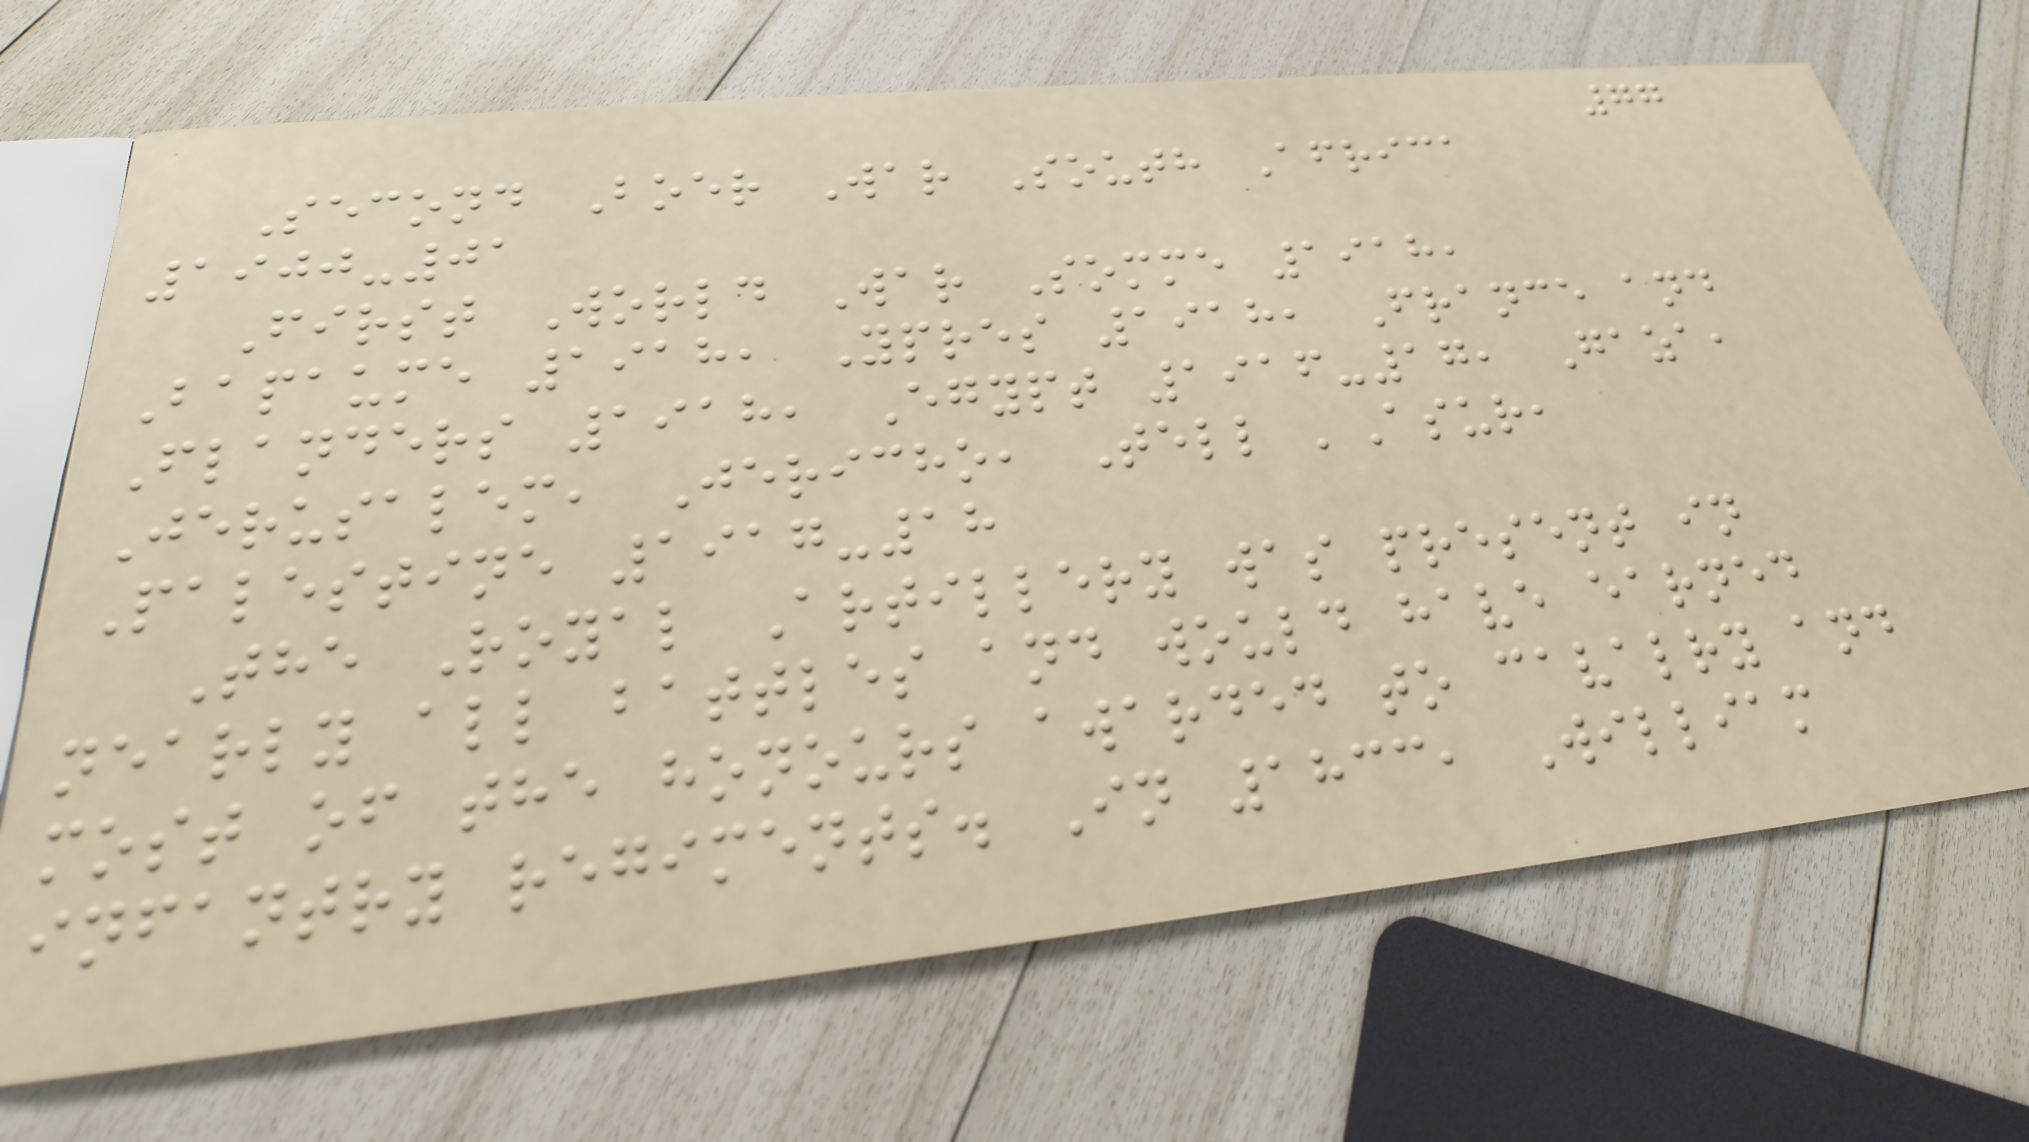77
Second Boer War South Africa
1900-01
First World War Somme 1918,
Bapaume 1918, Ypres 1918, France and
Flanders 1918, Egypt 1916-17, Gaza,
Jerusalem, Jericho, Tell 'Asur,
Palestine 1917-18
The Royal Artillery was present in
nearly all battles and would have earned
most of the honours awarded to cavalry and
infantry regiments. In 1833, William
